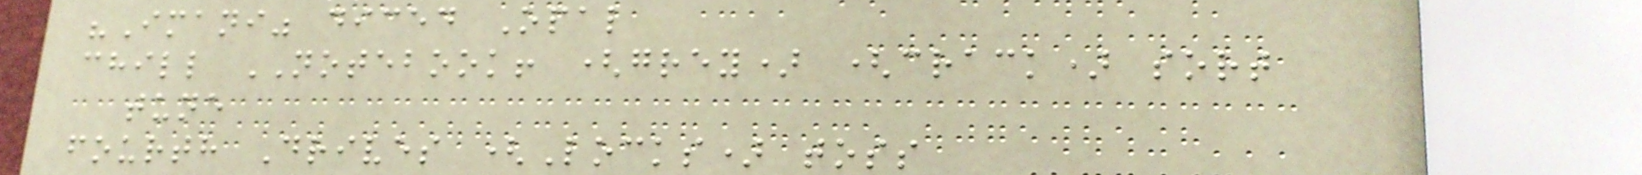"Imani" diced Opal
chill NOTEBOOK! (grey) (crack) sort
tune
fourth Drives (Locks) toss
